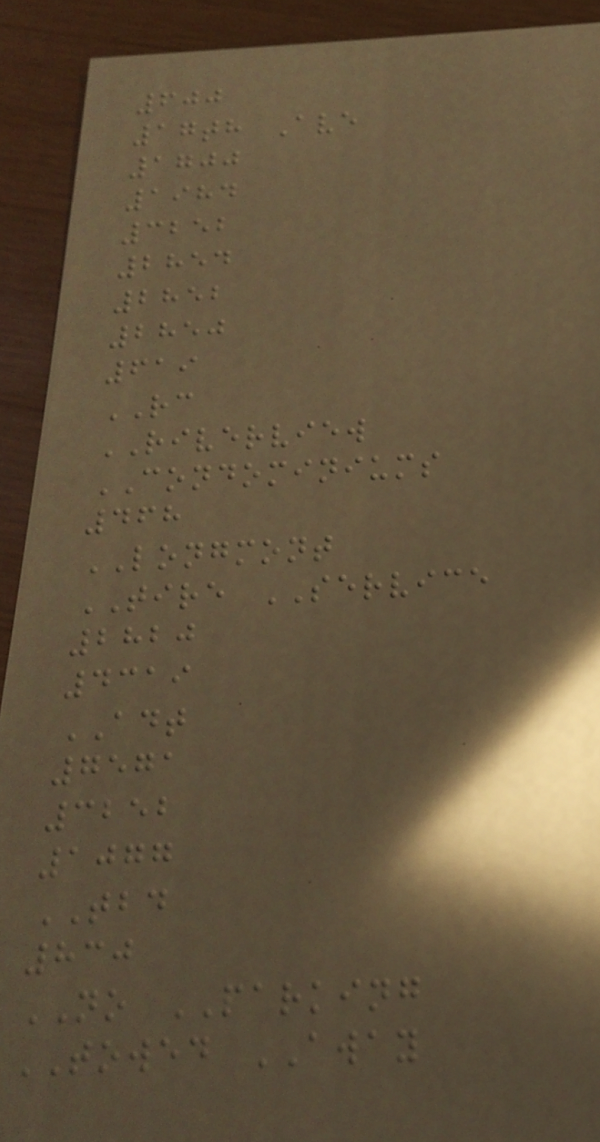600
17th Ave
1700
1984
3252
2854
2852
2850
619
RC
RIVERVIEW
CONDOMINIUMS
468
LONGMONT
TIRE SERVICE
2820
4319
ADT
7571
3252
1077
TBD
830
NO PARKING
TOWED AWAY
